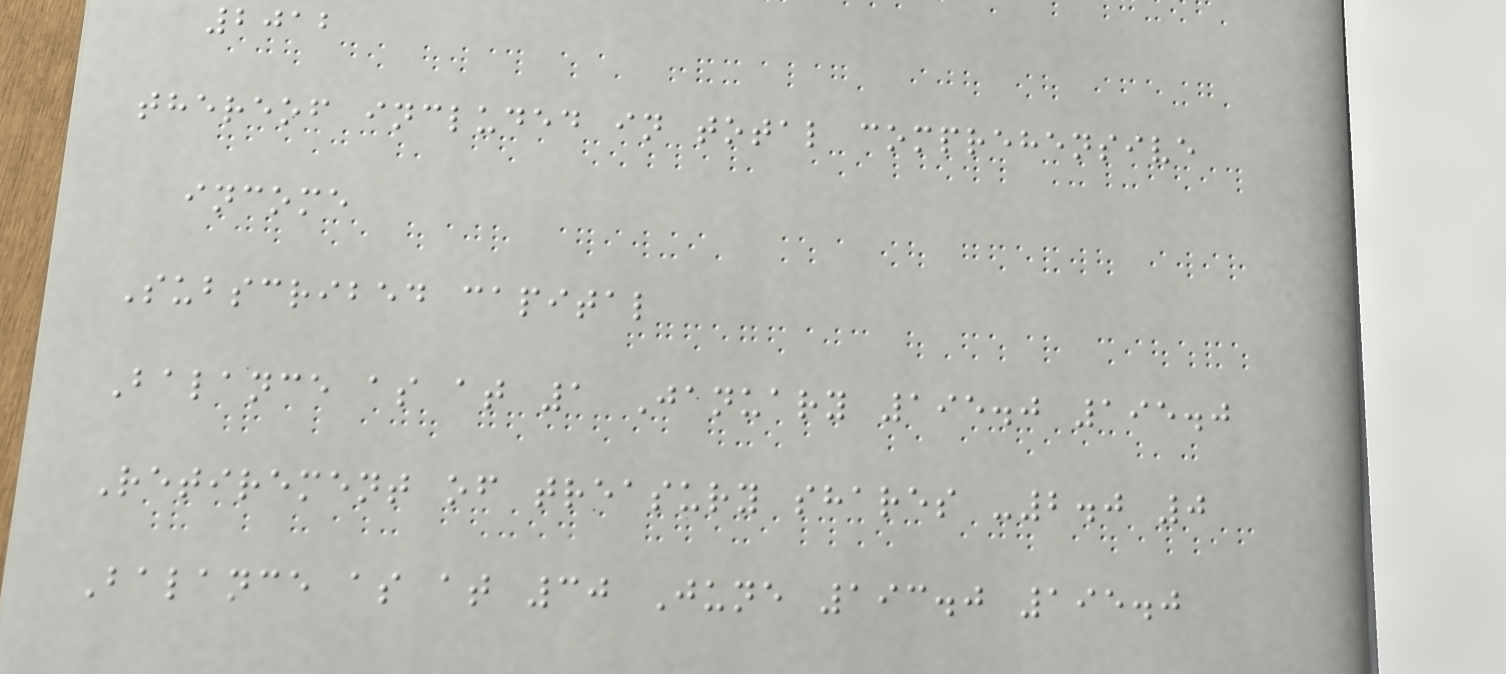2012
thereof included in total comprehensive
income
Subscribed capital
Balance as at 1 January 195.0 195.0
Retirement of treasury shares -2.0 0
Balance as at 30 June 193.0 195.0
